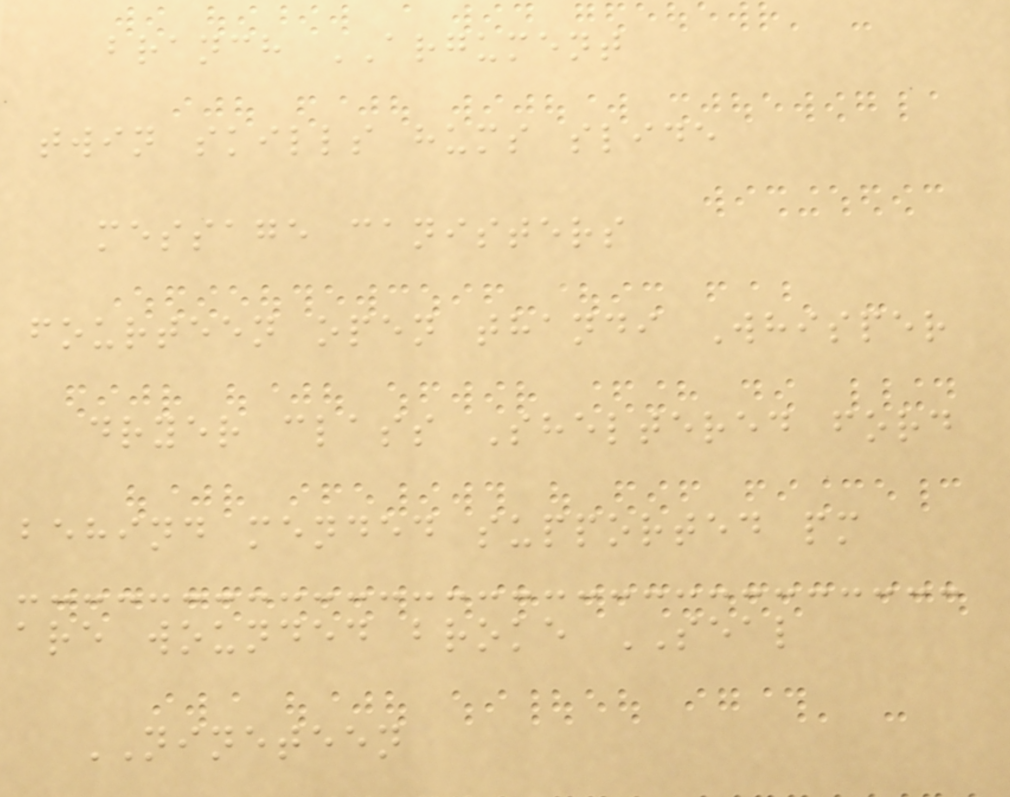branch ARGUMENT
twin skills hums slide
message canisters
fourteen open thandi Whisper
dryer class Sheltered ford
behind mended supported pm
are wounded broke SEAL
NINETEEN
